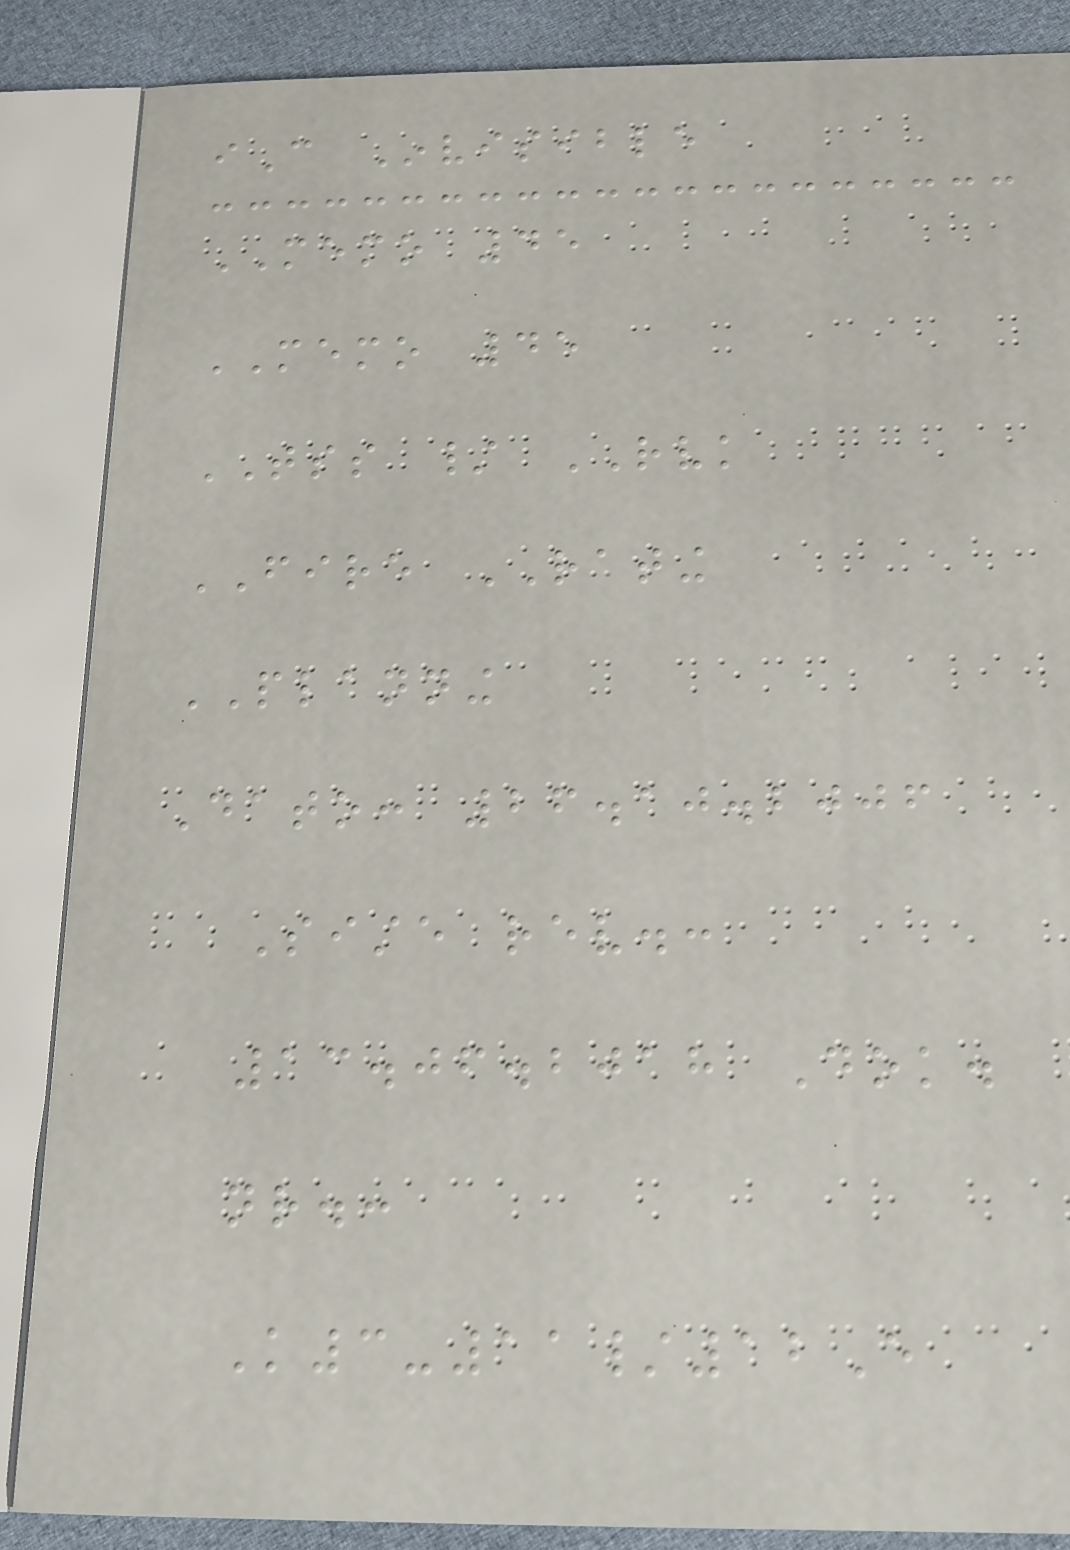iC Invisible
MEMO 45
MEMO 45
TSS / RVK
FIRE RATING
PLANNING
Dato: 26.10.2006
Siste rev.:
13.06.2018 Dok.
nr.:
K3-11/12E
